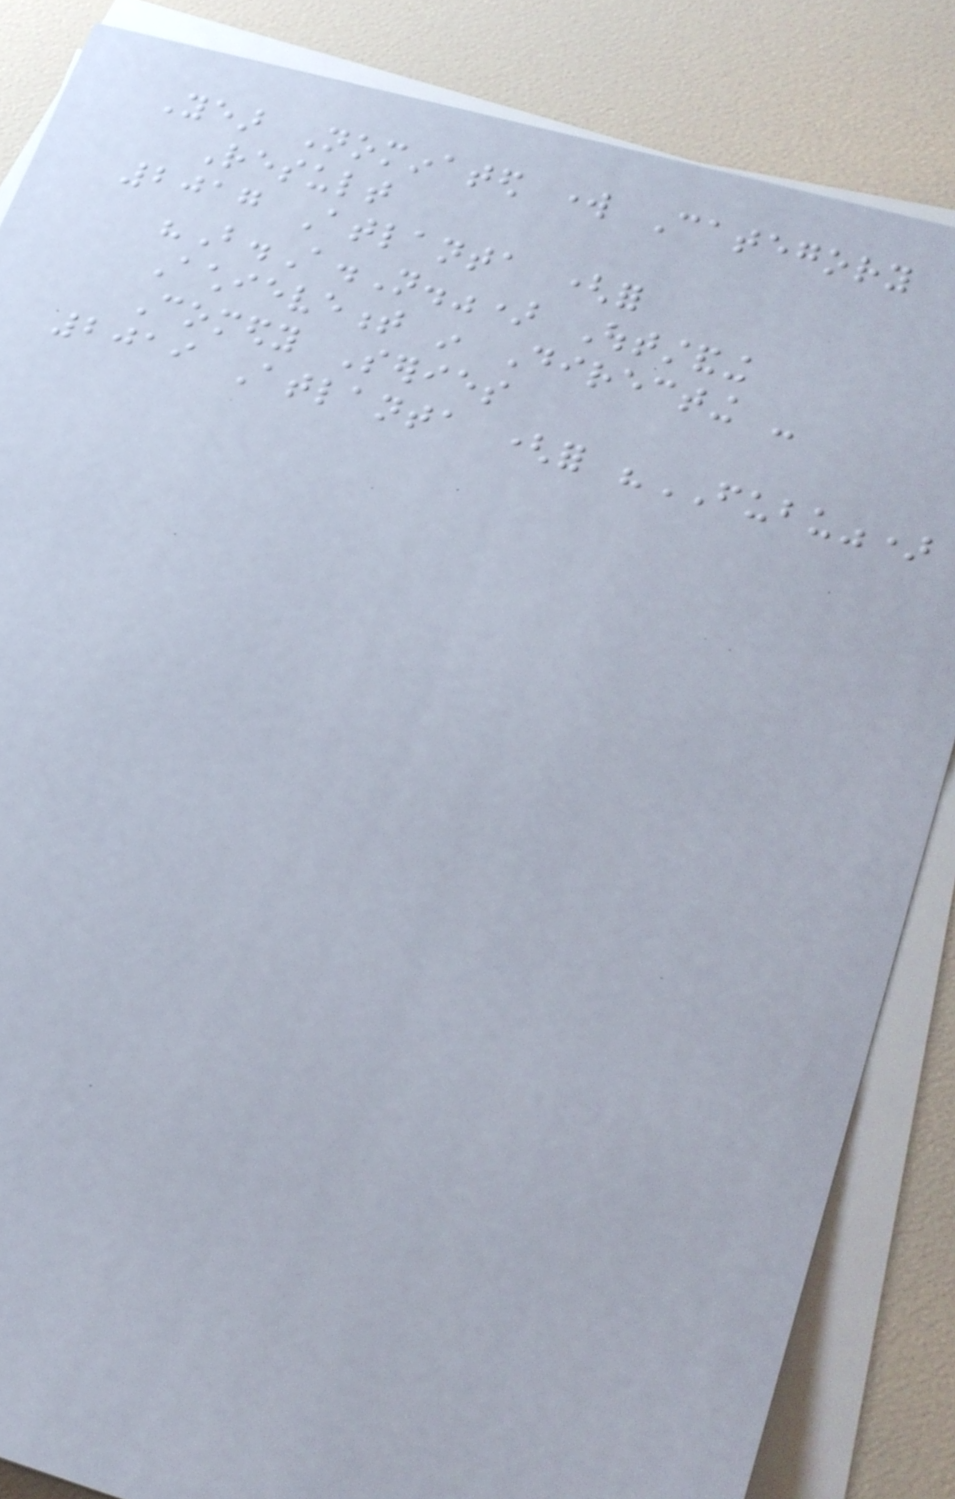Year Nominated work Category
Result
2017 Atlanta (for
"B.A.N.") Outstanding
Achievement in Directing -
Comedy Series
2019 Atlanta (for "FUBU")
